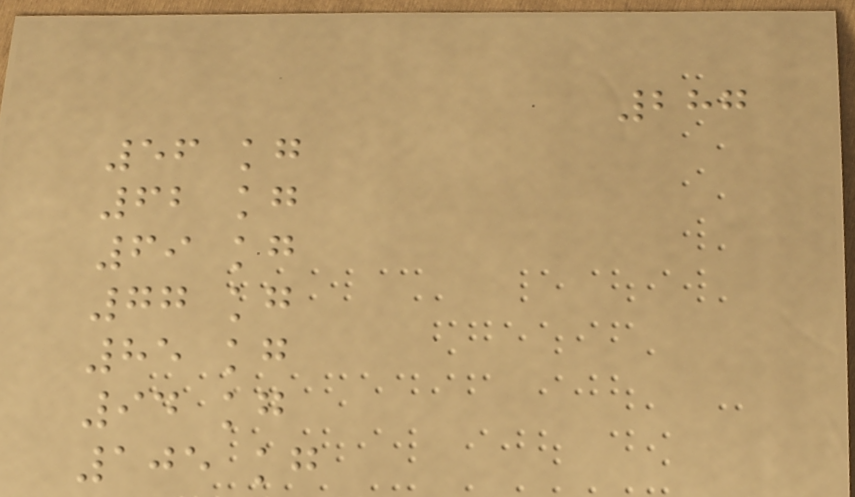287
56 kg
62 kg
69 kg
77 kg
85 kg
94 kg
105 kg
